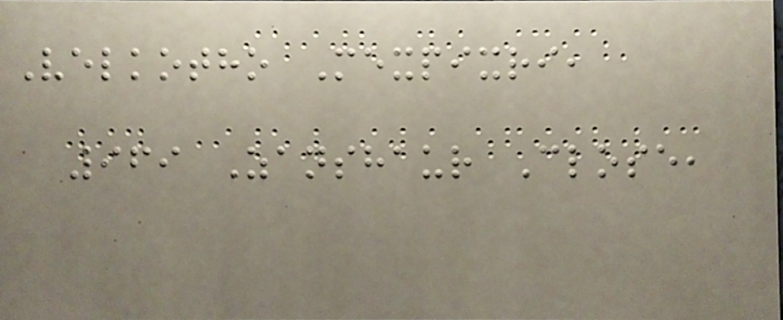Velkotho Mexpixri,
969 Zanshaur Close,
